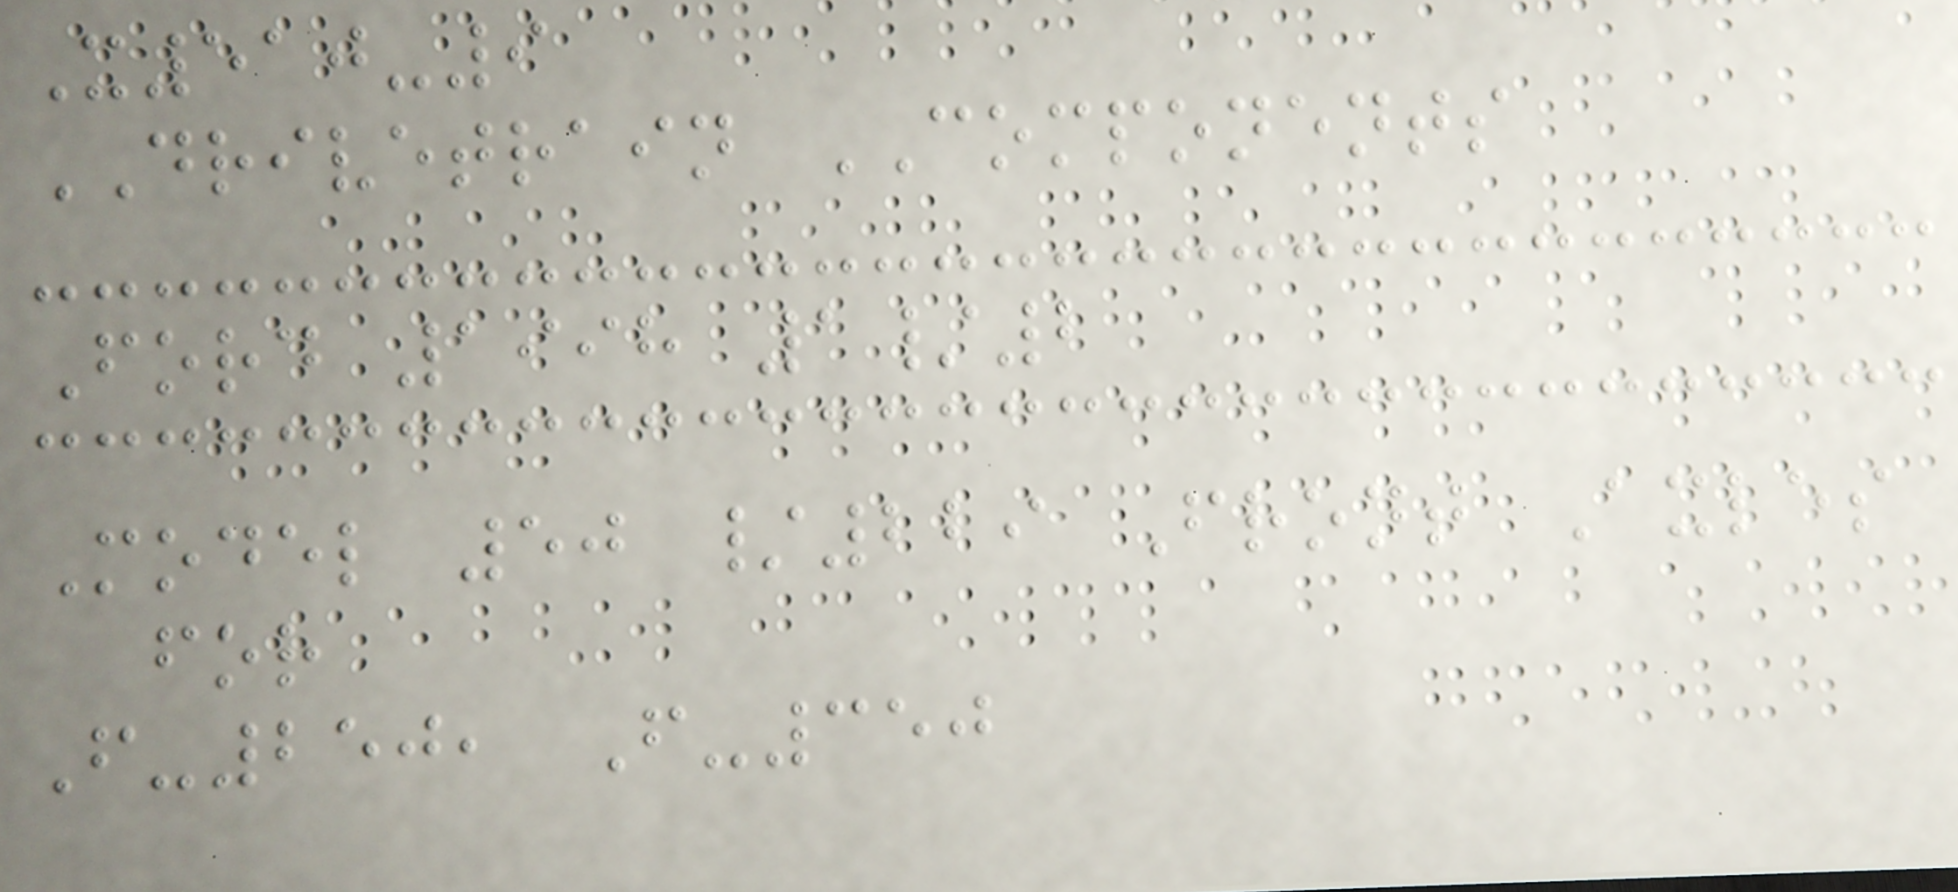X510-9
DRIVETRAIN COMPONENTS
Ford 1998 1/2
Model 50 /229 Front Axles
for
F-250, F-350
